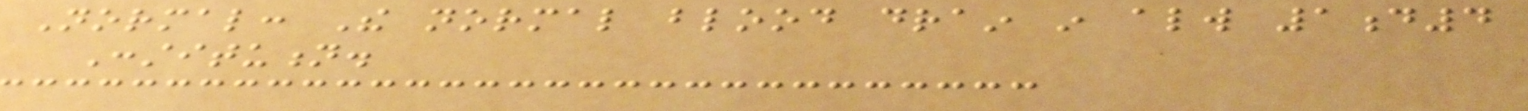Normal: The normal blood drain in always 1d4
Constitution.
